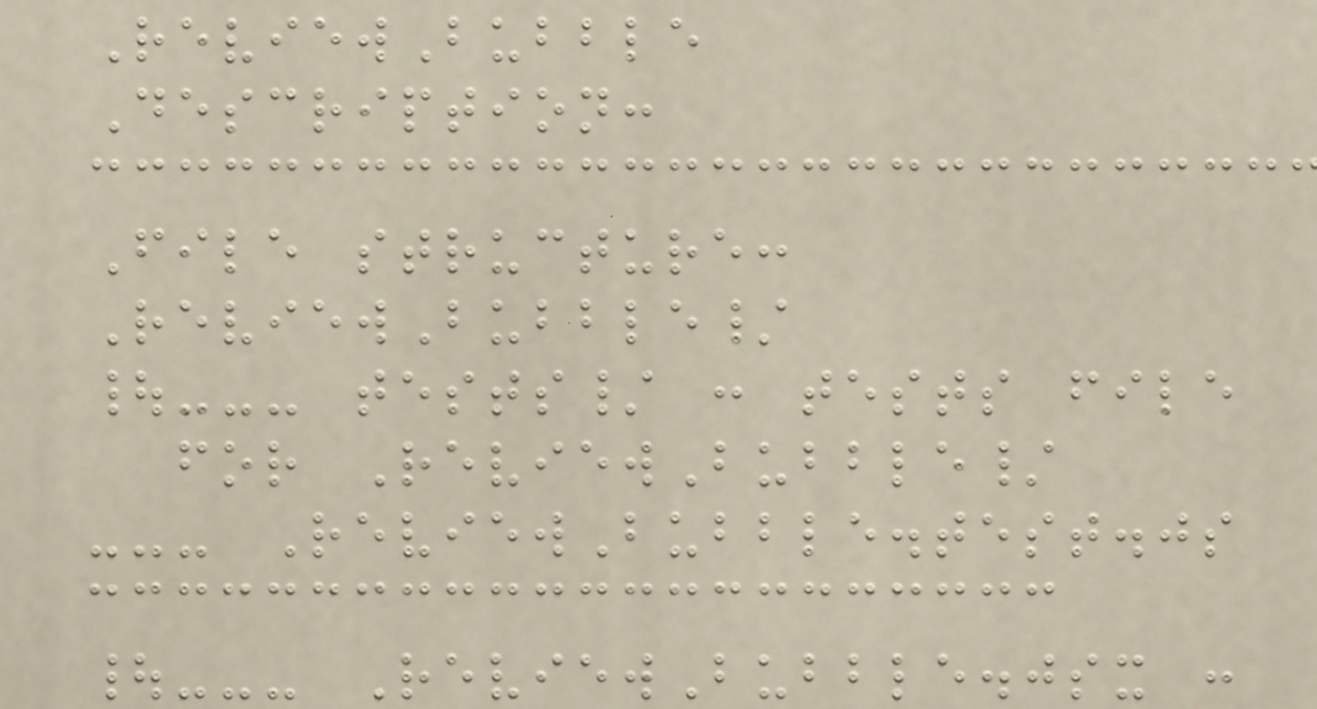ReviewBubble
Description:
File structure:
ReviewBubble/
|--- tests/ : tests file
for ReviewBubble/
--- ReviewBubble.test.js
|--- ReviewBubble.jsx :
